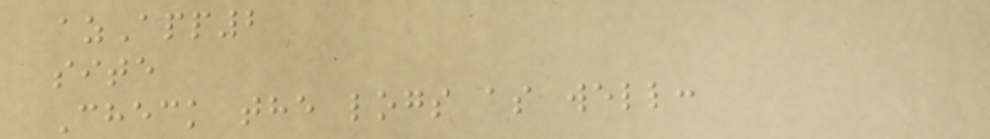azApp2
site
Check the logs as well:
